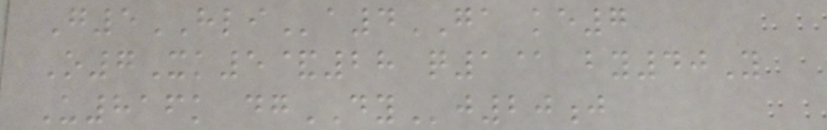G5HLIa4GA ke7
O7Xk5&28 q1@ by40Y
U816k dgDYj20j
